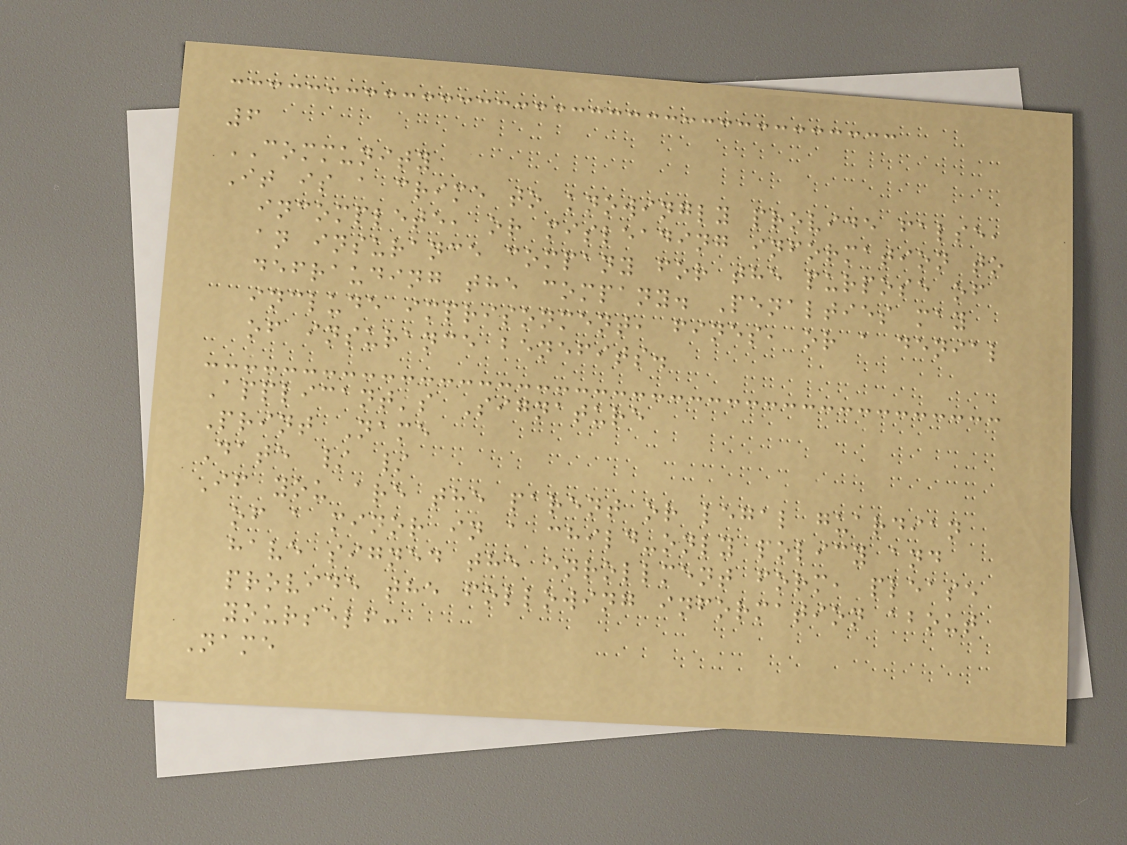6
COMMUNITY
It is a crime to knowingly provide false,
incomplete, or misleading information to
an insurance company for the purpose of
defrauding the company. Penalties may
include imprisonment, fines, or a denial
of insurance benefits.
Applicant's Signature
Print Name
Date / /
If you are the parent or legal guardian
of a minor in a child-only policy and
have signed the enrollment form, please
provide the following information about
yourself:
Name
